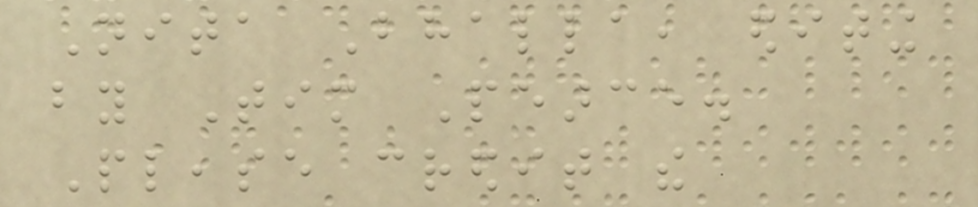Nita Bhalla, editing
by Tim Pearce.
Please credit the
